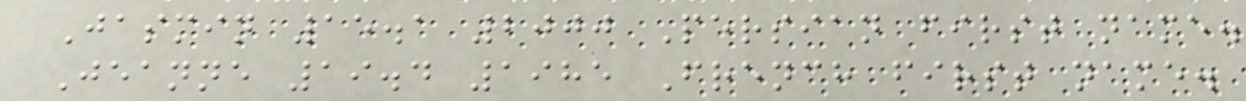Jasmin 15.1 2000 Persian first name.
Jeanne 19.4 1985 French first name.
